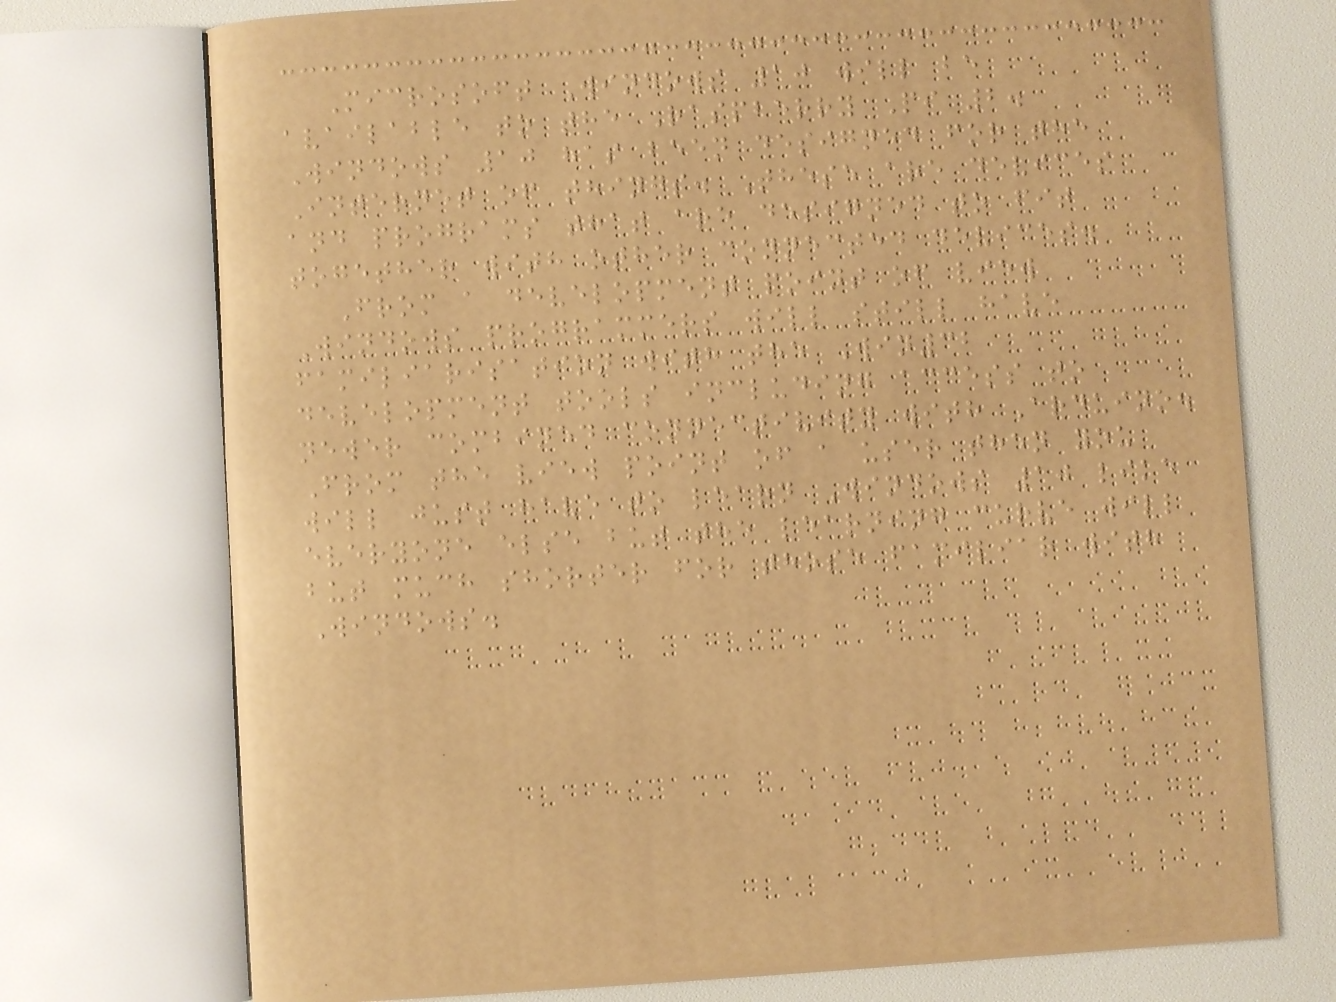Microsoft Windows 10 will be
available to the Raspberry Pi 2.
Windows 10 has been designed for the
Internet of things. These are devices
and programs that are designed to fit
together with other connected devices.
From a development point of view
Windows programmers will still have
familiarisation with the Win32
development tools including access to
newer combined connectivity with Arduino.
From the view point of a user then you
will just have to learn Windows 10 like
everyone else but the learning curve will
but much shorter for those familiar with
Windows.
